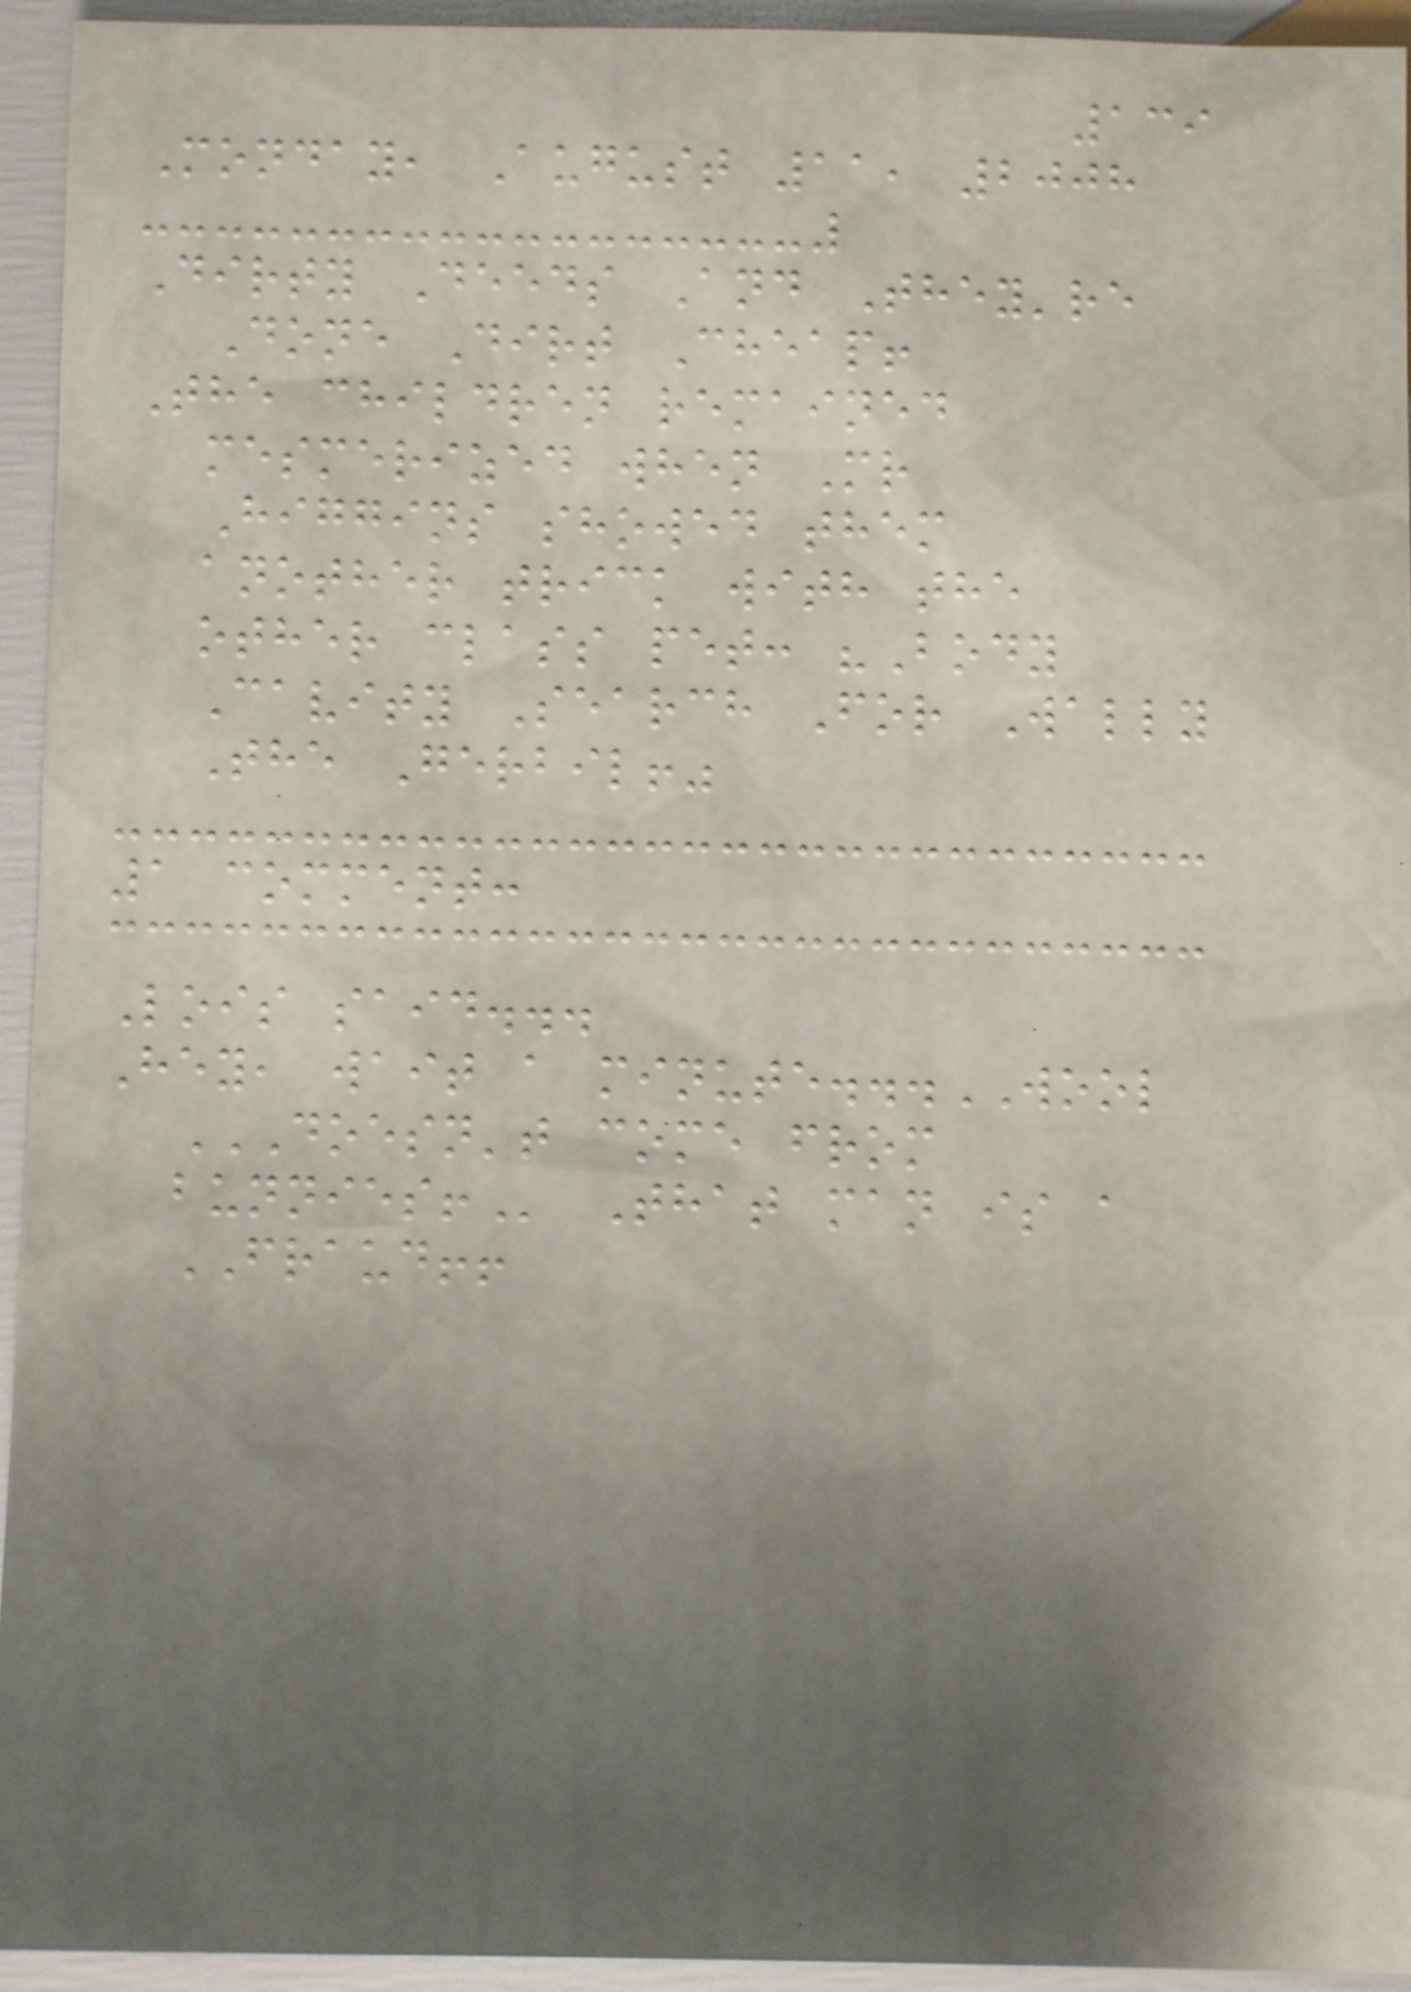139
Monday, August 11, 2008
Dirty Deeds And They're
Done Dirt Cheap!
The children remained
mesmerized when Mr
Higgins showed them
another trick with the
other class pet: "Body
Cavity Search For Wally
The Gerbil!"
1 comment:
Lois said...
Hey, wait a minute...WOOL
DOESN'T COME FROM
BUNNIES! That man is a
FRAUD!!
